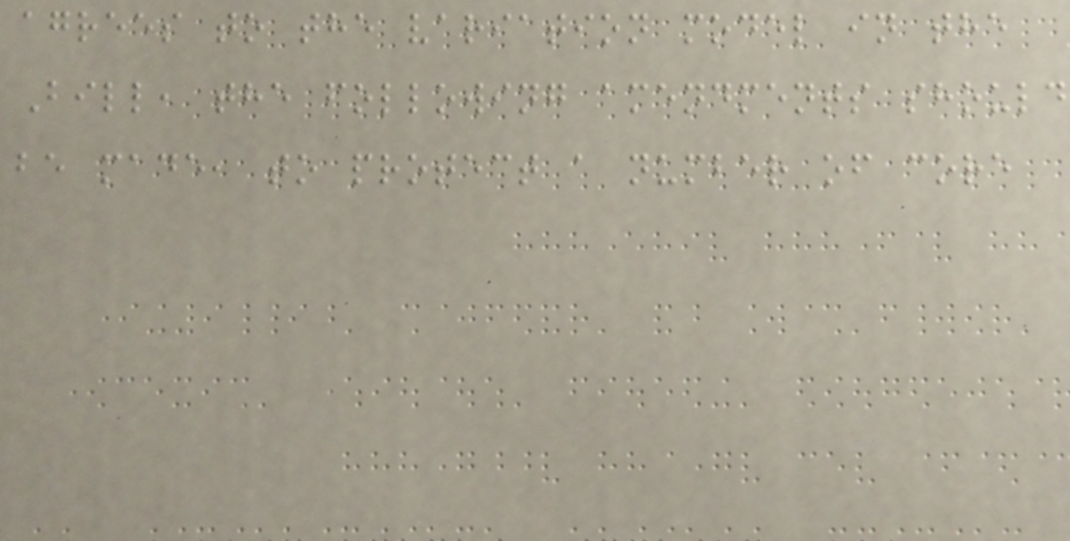agrees to the variation model in the
Bill, the following amendments should
be made, to protect a number of core
